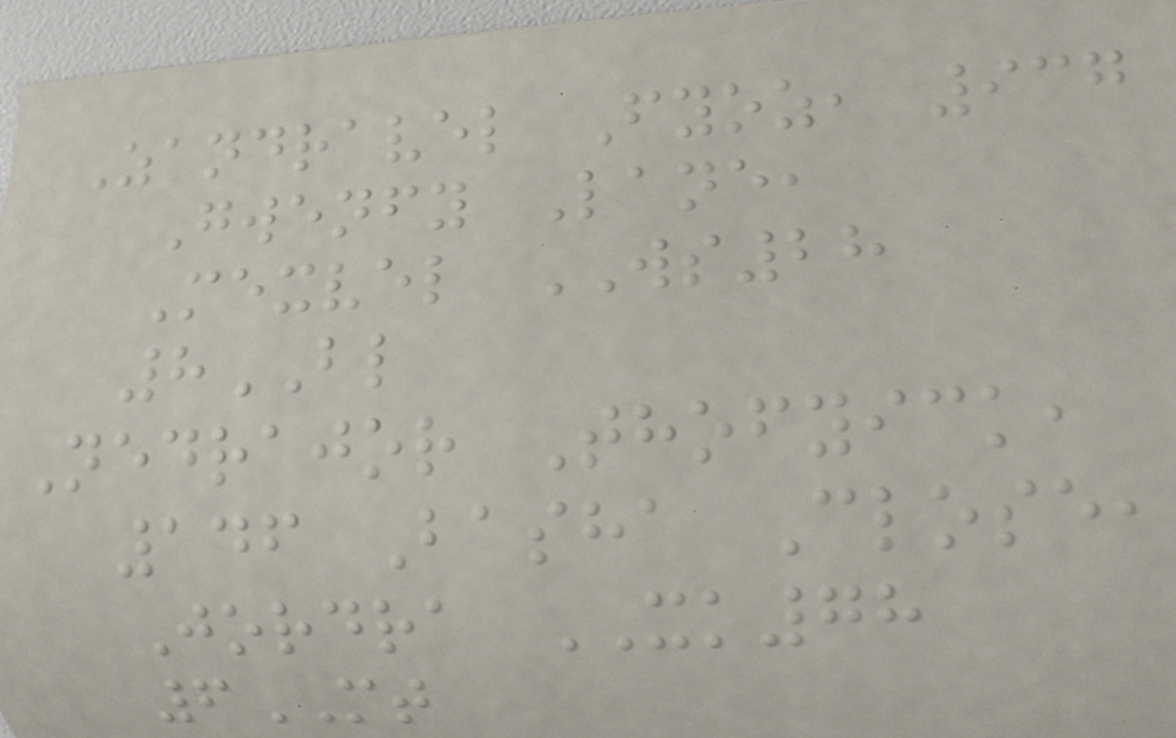Zandravel Fyoz, 937
Gwenfy Lane,
Mexvel WS28
8BL
Nedrajor Thofyick,
146 Basha Close,
Jordra XK78
6MT
